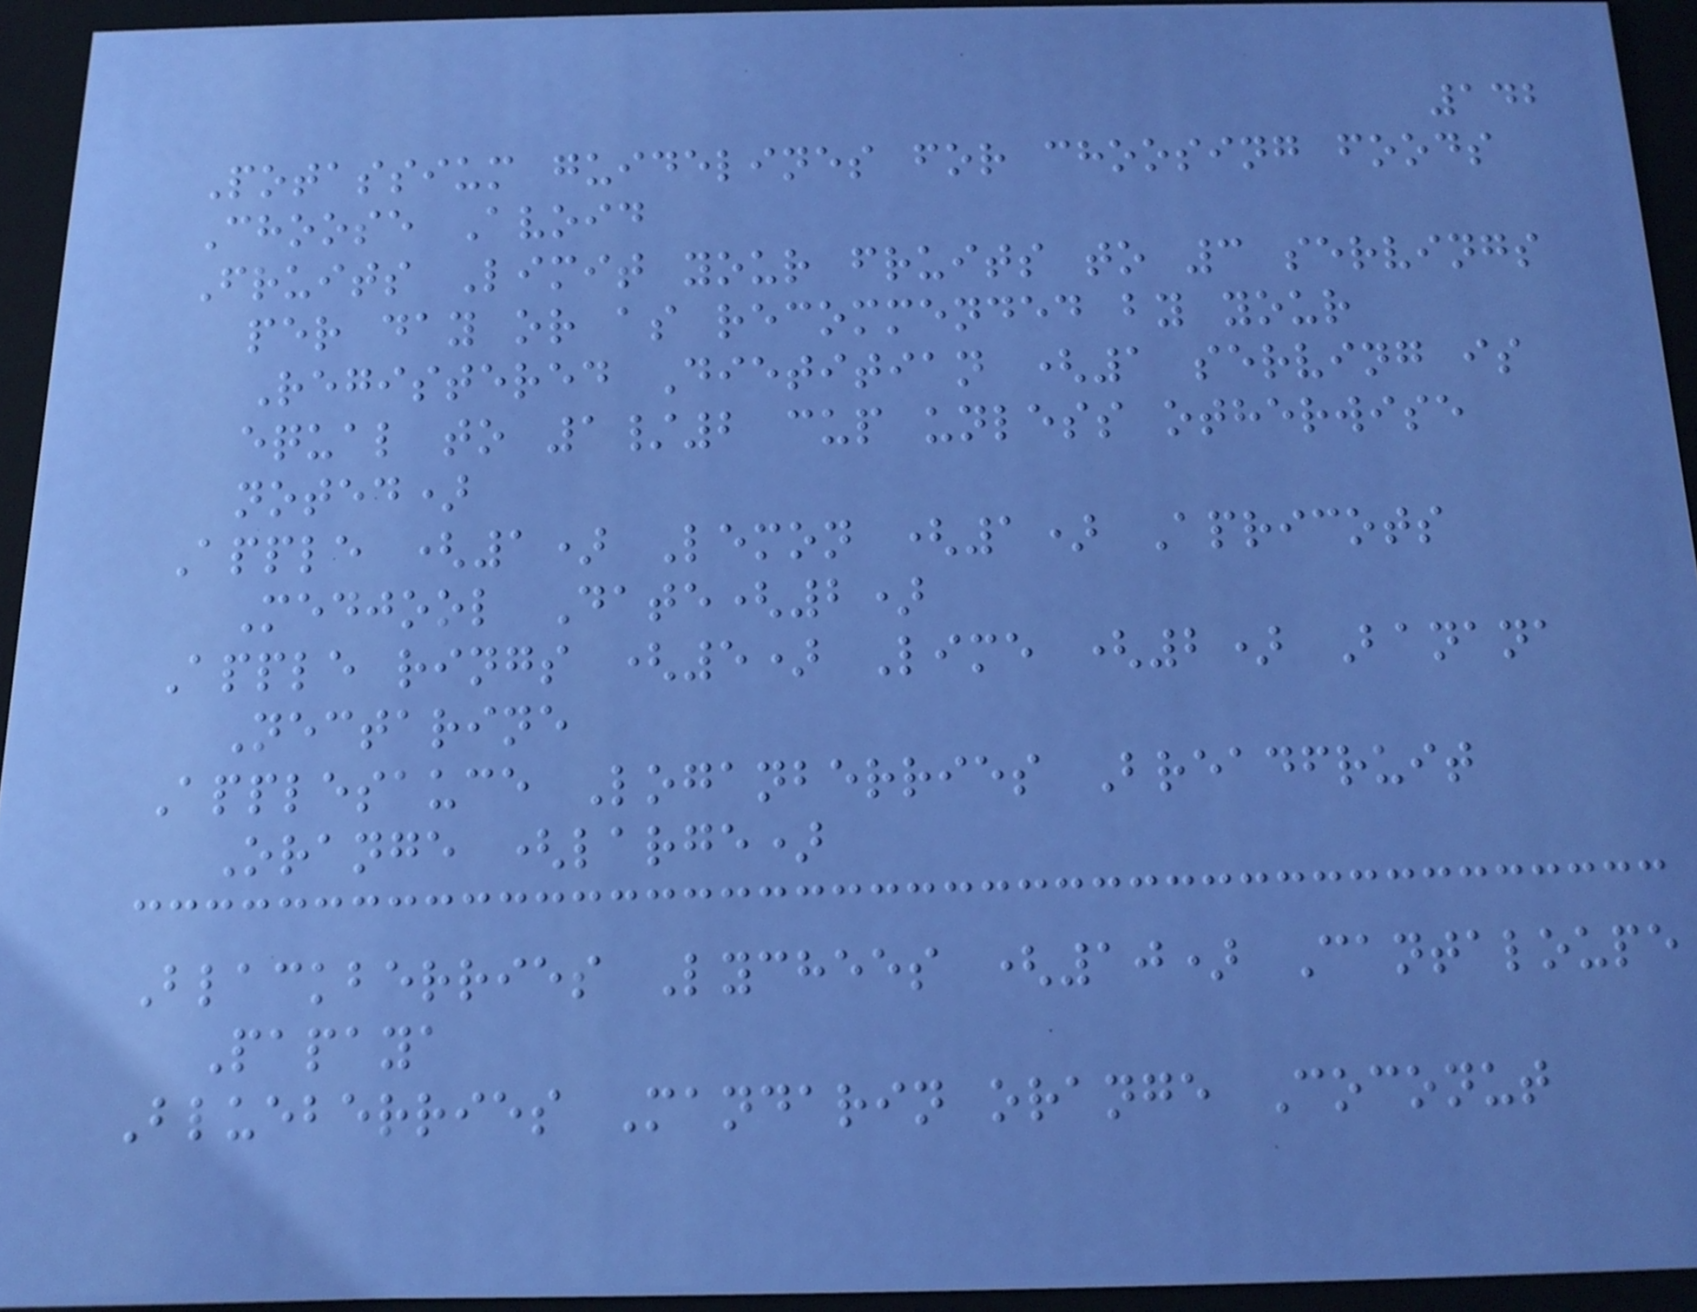142
Potassium guidelines for choosing foods
Choose Avoid
Fruits Limit your fruits to 3 servings
per day or as recommended by your
Registered Dietitian (1 serving is
equal to 1/2 cup unless otherwise
noted)
Apple (1) Lemon (1) Apricots
Medjool Date(2)
Apple rings (5) Lime (2) Banana
Nectarine
Applesauce Loganberries Breadfruit
Orange (large)
Blackberries Lychees (10) Cantaloupe
Papaya
Blueberries Mandarin orange Coconut
